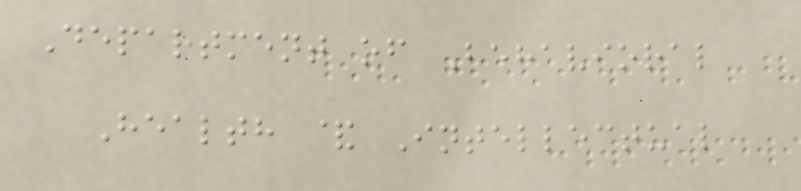Department of Behavioral
Health & Intellectual
